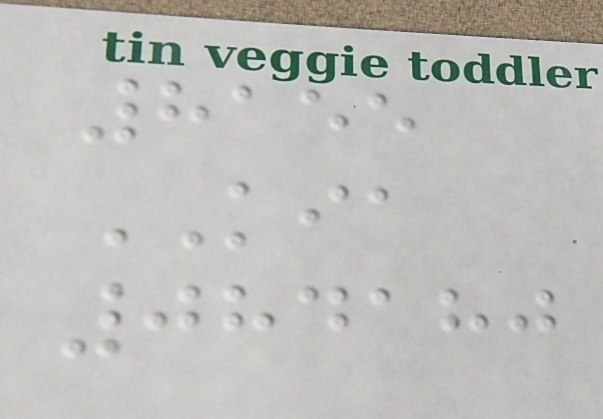8155
KIA
084180
